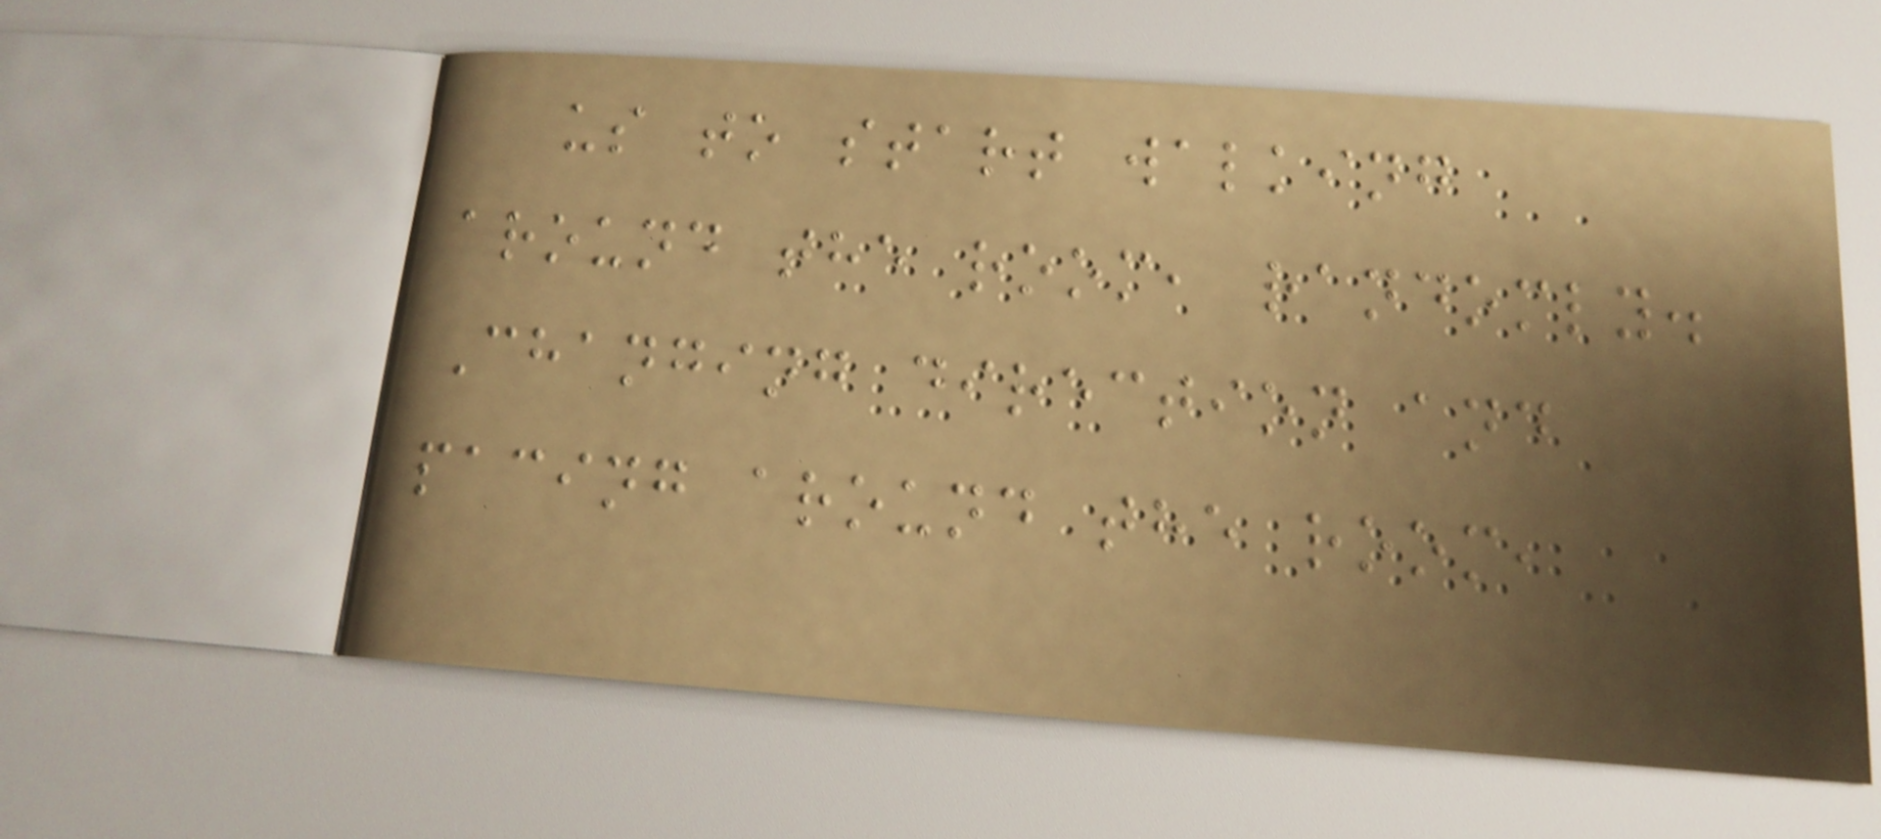us to start walking
around the room, randomly.
Changing direction and
pacing around the room,
